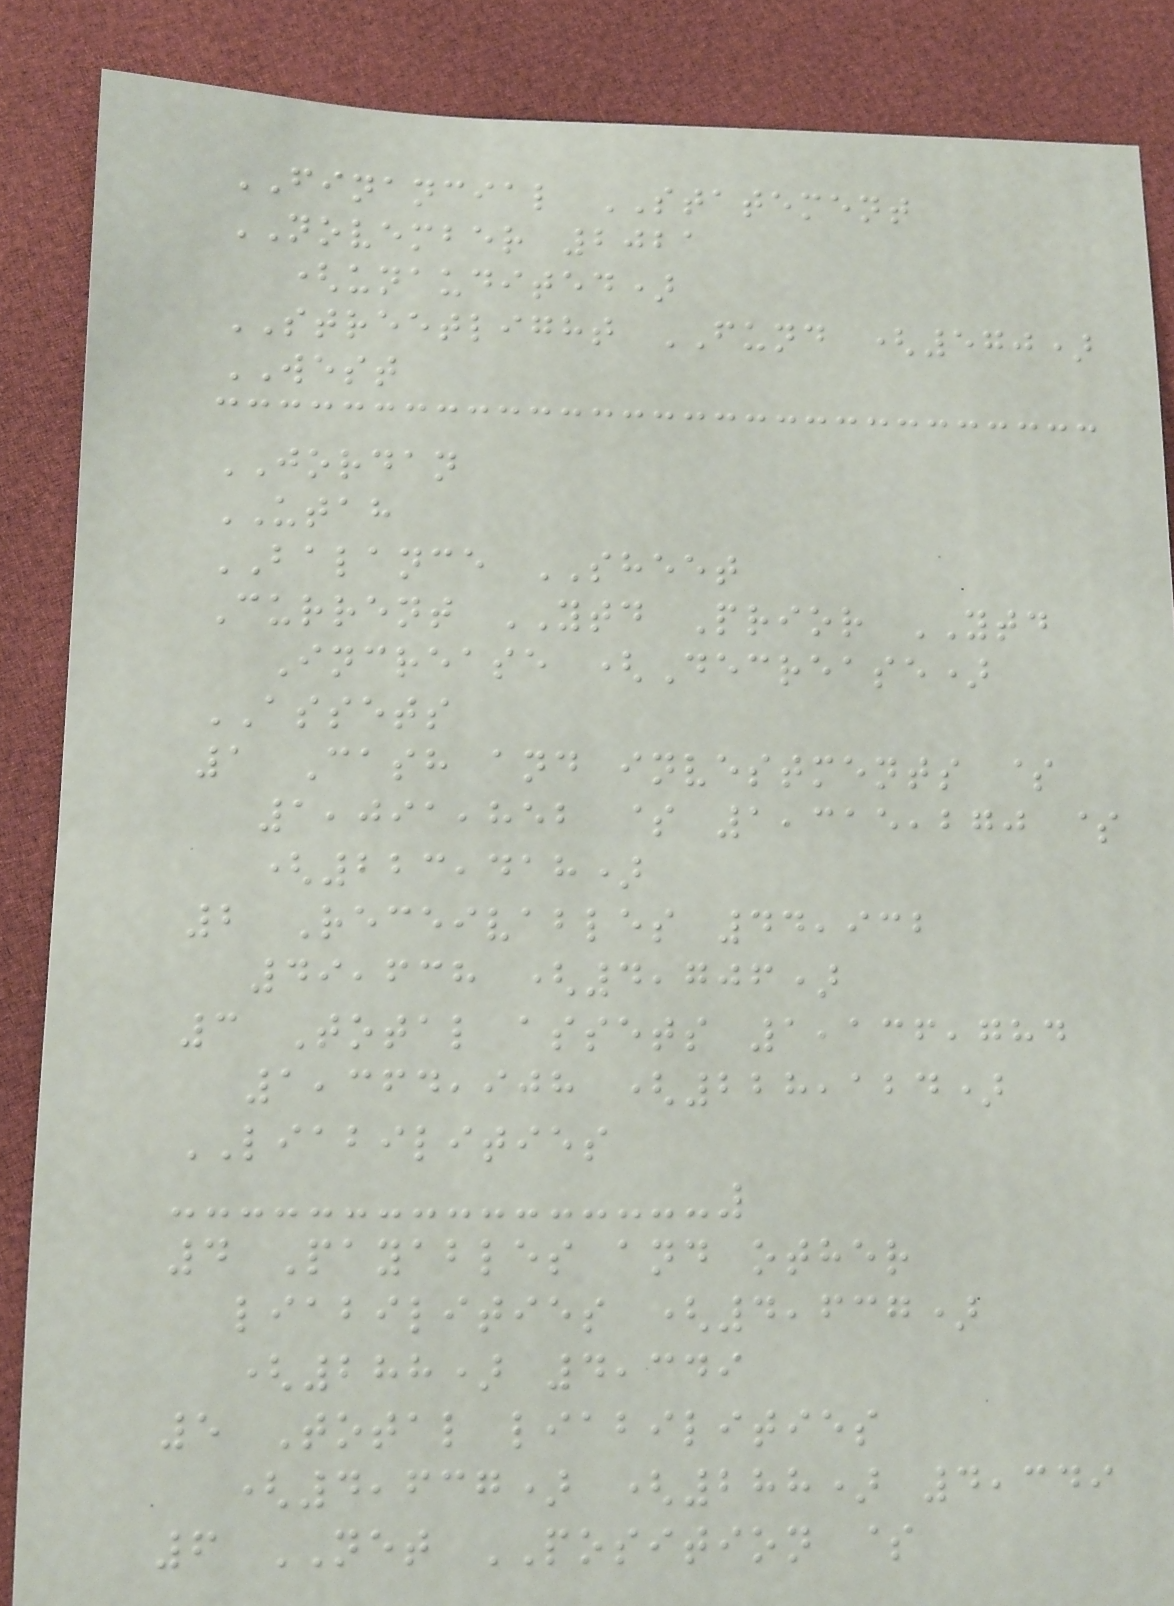FINANCIAL STATEMENT
NOVEMBER 2021
(unaudited)
STREETLIGHT FUND (570)
WEST
JORDAN
UTAH
BALANCE SHEET
Current YTD Prior YTD
Increase (Decrease)
ASSETS
1 Cash and investments $
1,091,852 $ 1,315,270 $
(223,418)
2 Receivables 44,932
49,638 (4,706)
3 Total assets 1,136,784
1,364,908 (228,124)
LIABILITIES
4 Payables and other
liabilities (4,637)
(288) 4,349
5 Total liabilities
(4,637) (288) 4,349
6 NET POSITION $
